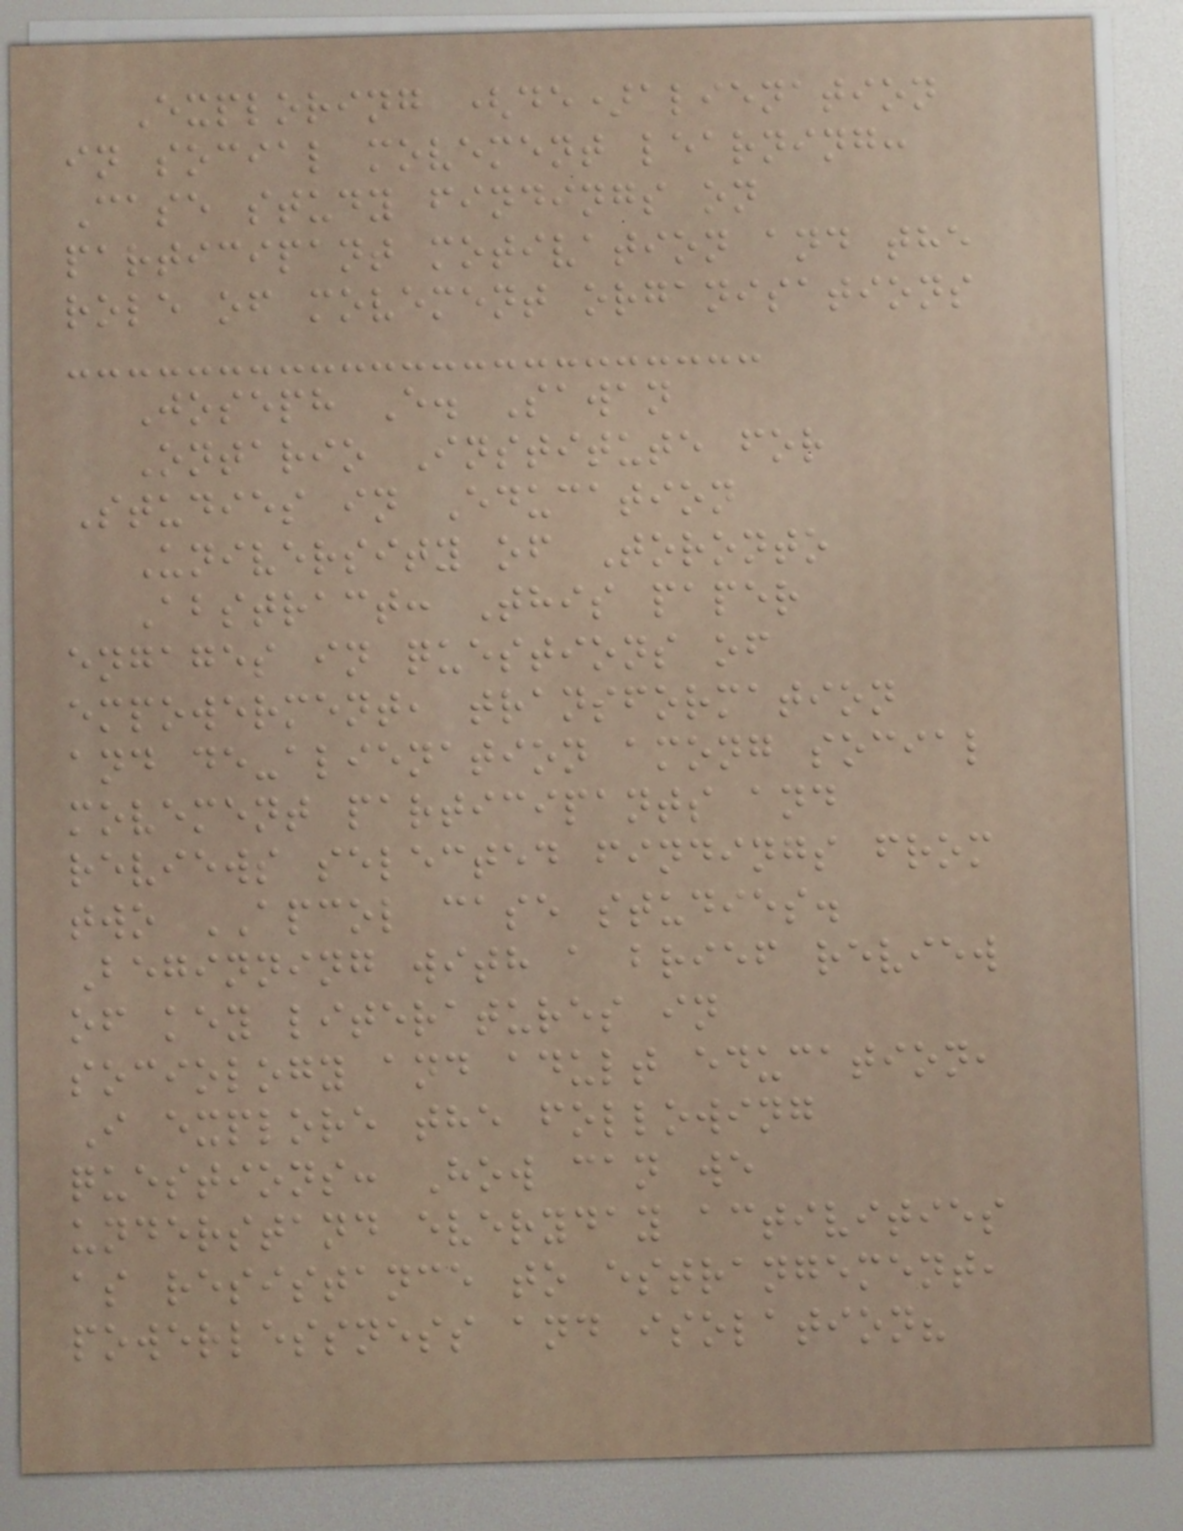Exploring (de)alienation
in social movement learning:
Case study findings on
participant motivation and the
role of movement organisations
Joseph E. Sawan
Ontario Institute for
Studies in Education
University of Toronto
Abstract: This paper
engages in questions of
empowerment, transformation
and de-alienation among social
movement participants and
reviews selected findings from
two APCOL case studies.
Beginning with a brief review
of key literatures in
sociology and adult education,
I explore the following
questions: How can we
understand everyday activities
as resistance to estrangement,
powerlessness and isolation?
